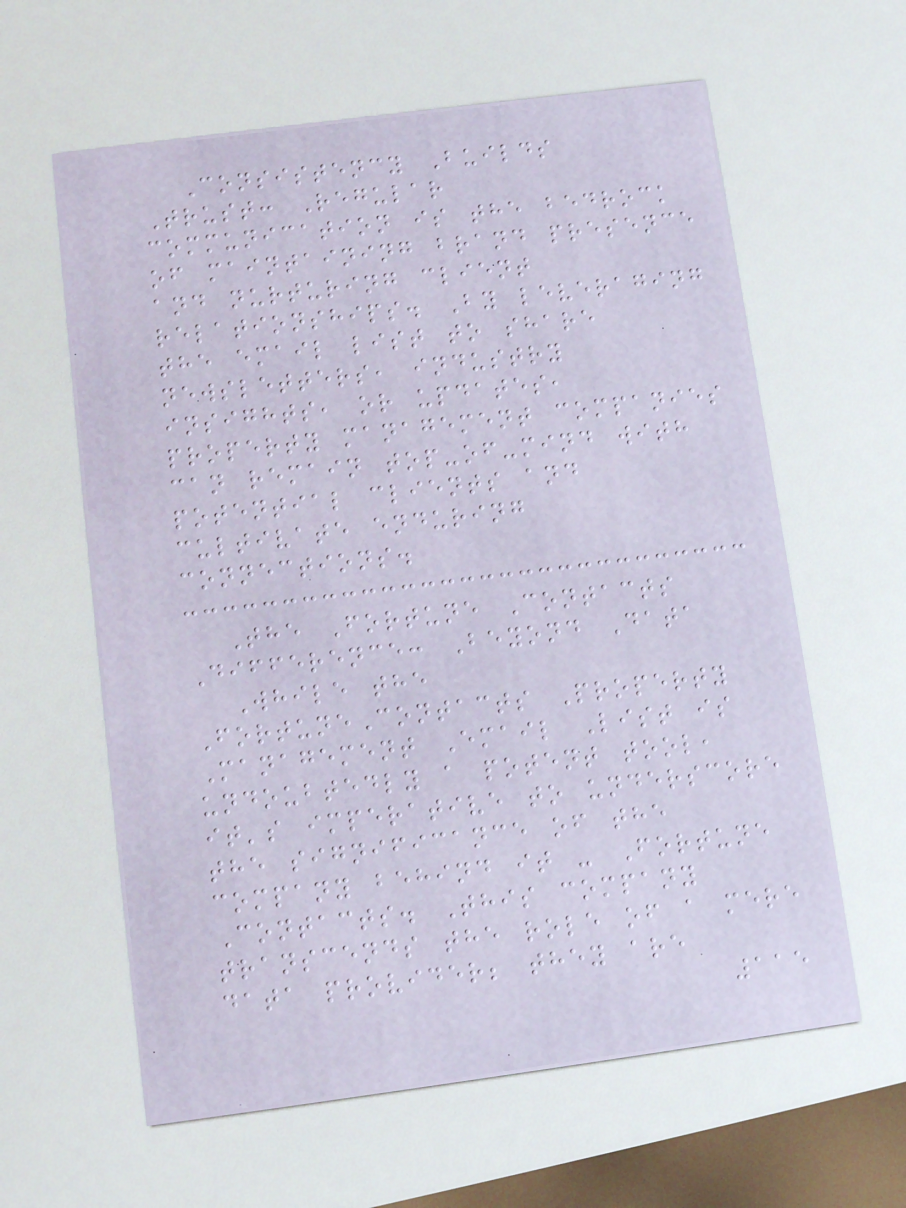Consistency Builds
Trust: Regular
communication is the bedrock
of maintaining brand presence
and nurturing client
relationships. By leveraging
the email list to share
newsletters, industry
insights, or updates,
property management companies
can remain top-of-mind with
potential clients and
cultivate enduring
connections.
The Fortune Contacts
Difference: Beyond Data
While the
FortuneContacts Property
Management Email List is
undoubtedly a potent tool,
it's imperative to underscore
the significance of the
company behind it - Fortune
Contacts. This company
transcends the role of a mere
data provider; they are
115
